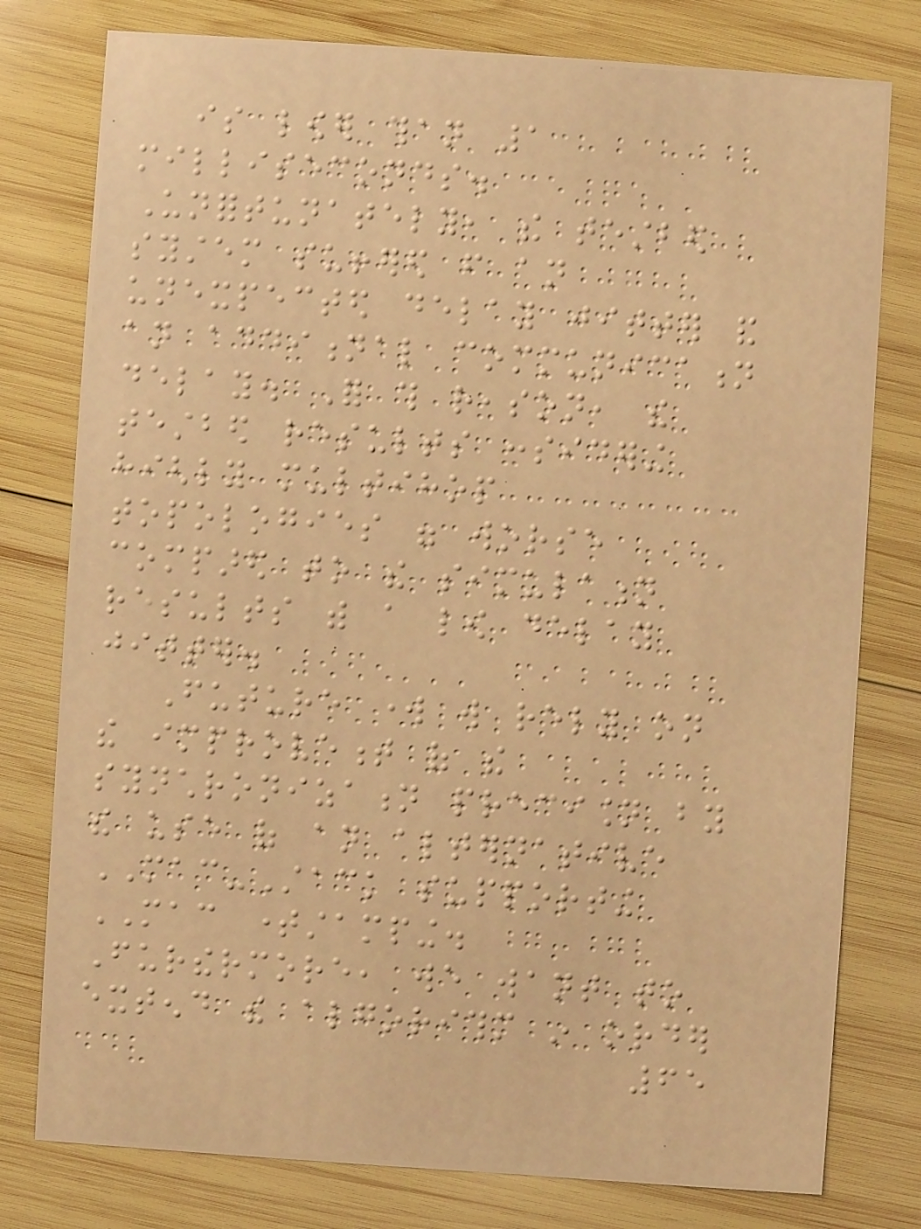is lower than 1
milliseconds.
Unfortunately, the testbed
system suffered from an
unexpected delay jitter and
an additional communication
delay. For this reason, the
testbed results considering
highly multihop
topologies were worse
compared to the simulation
results with a low delay
jitter.
Future work will rely on
the improvement of the
synchronization precision by
the use of an alternative
MAC-Stack supporting
MAC timestamping.
Furthermore, we want to
extend the algorithm in order
65
